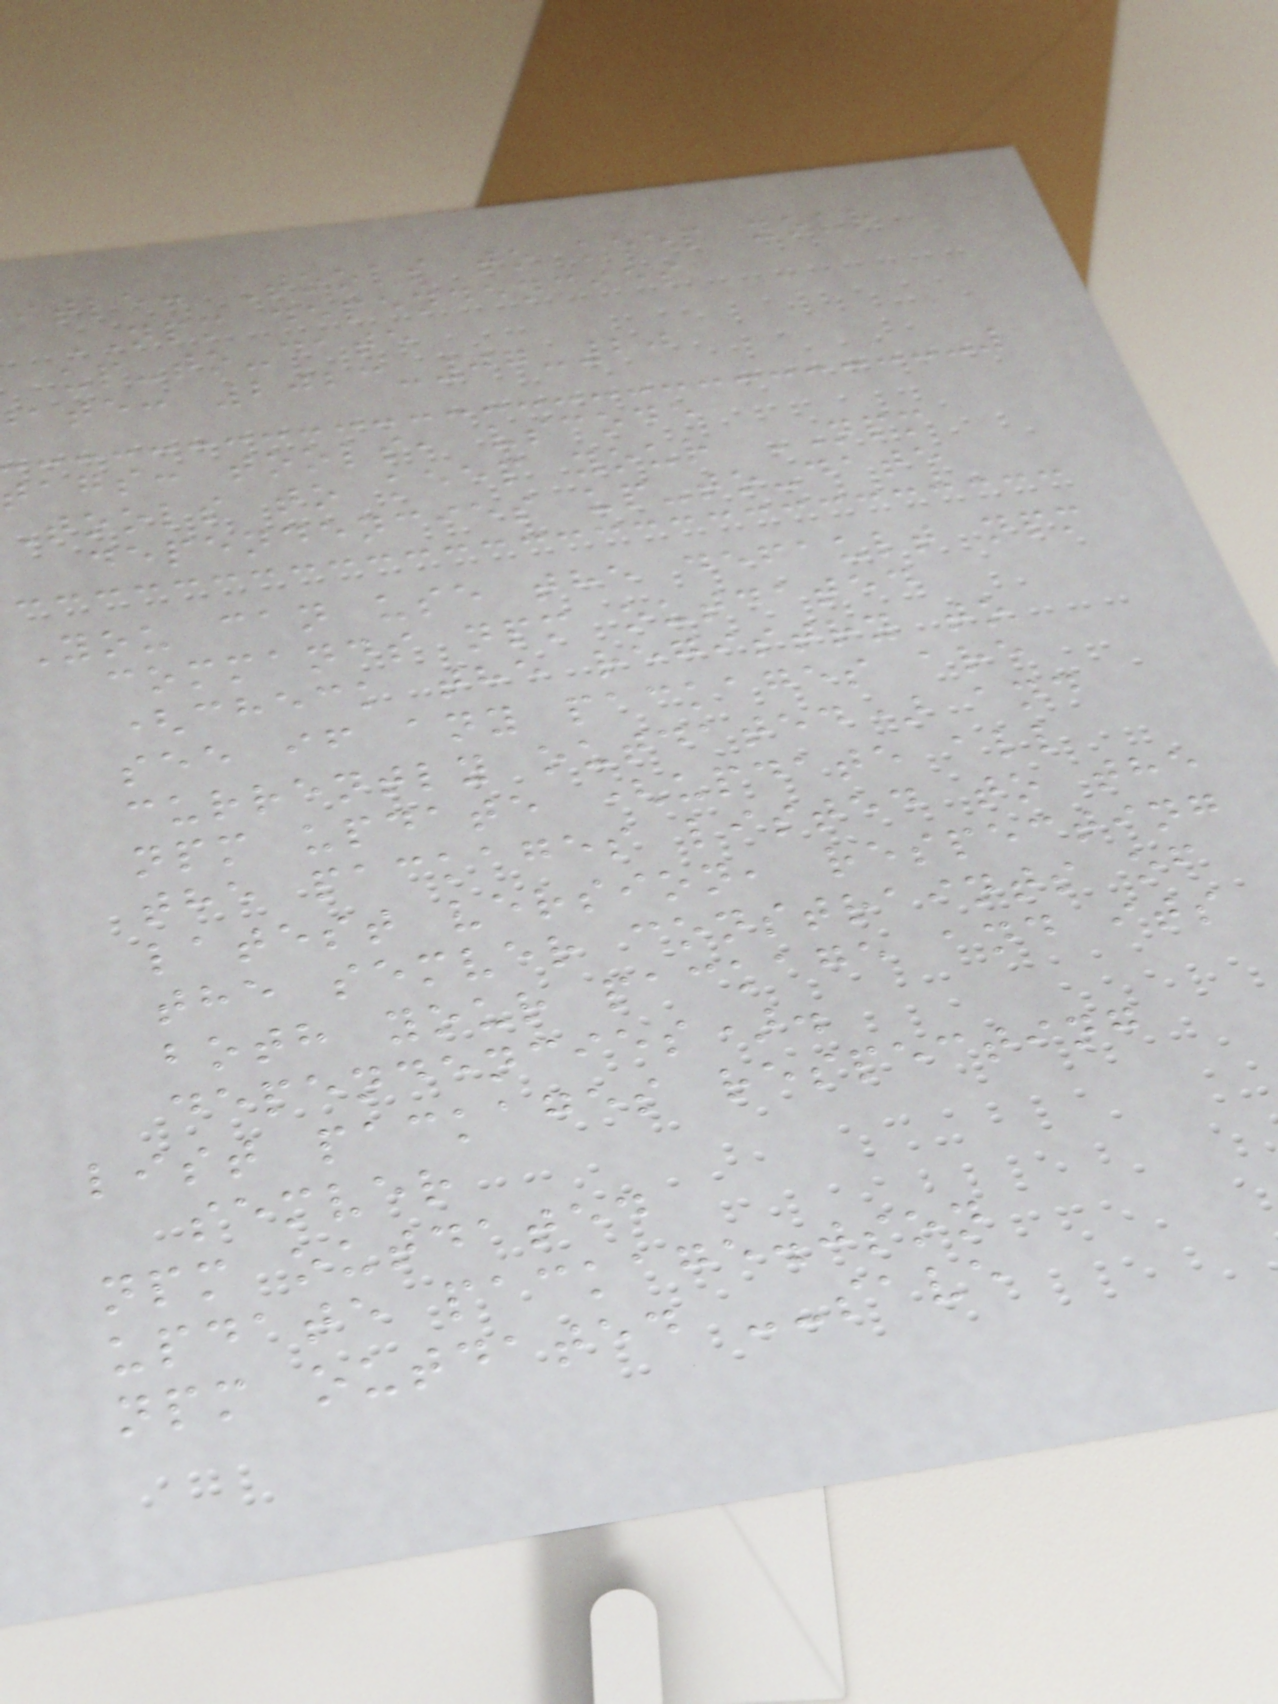itle: Tools to keep your
NPM dependencies
up-to-date
ate: 2023-07-20
ags: tools, vscode
Tools to keep your NPM
dependencies up-to-date
You can use the default npm
commands npm outdated
(check the registry to
see if any packages are
currently outdated) and
npm update (update all
the packages listed to the
latest version, respecting
the semver constraints of
both your package and its
dependencies).
list packages respecting
semver
npm outdated
update package.json
npm outdated --save
